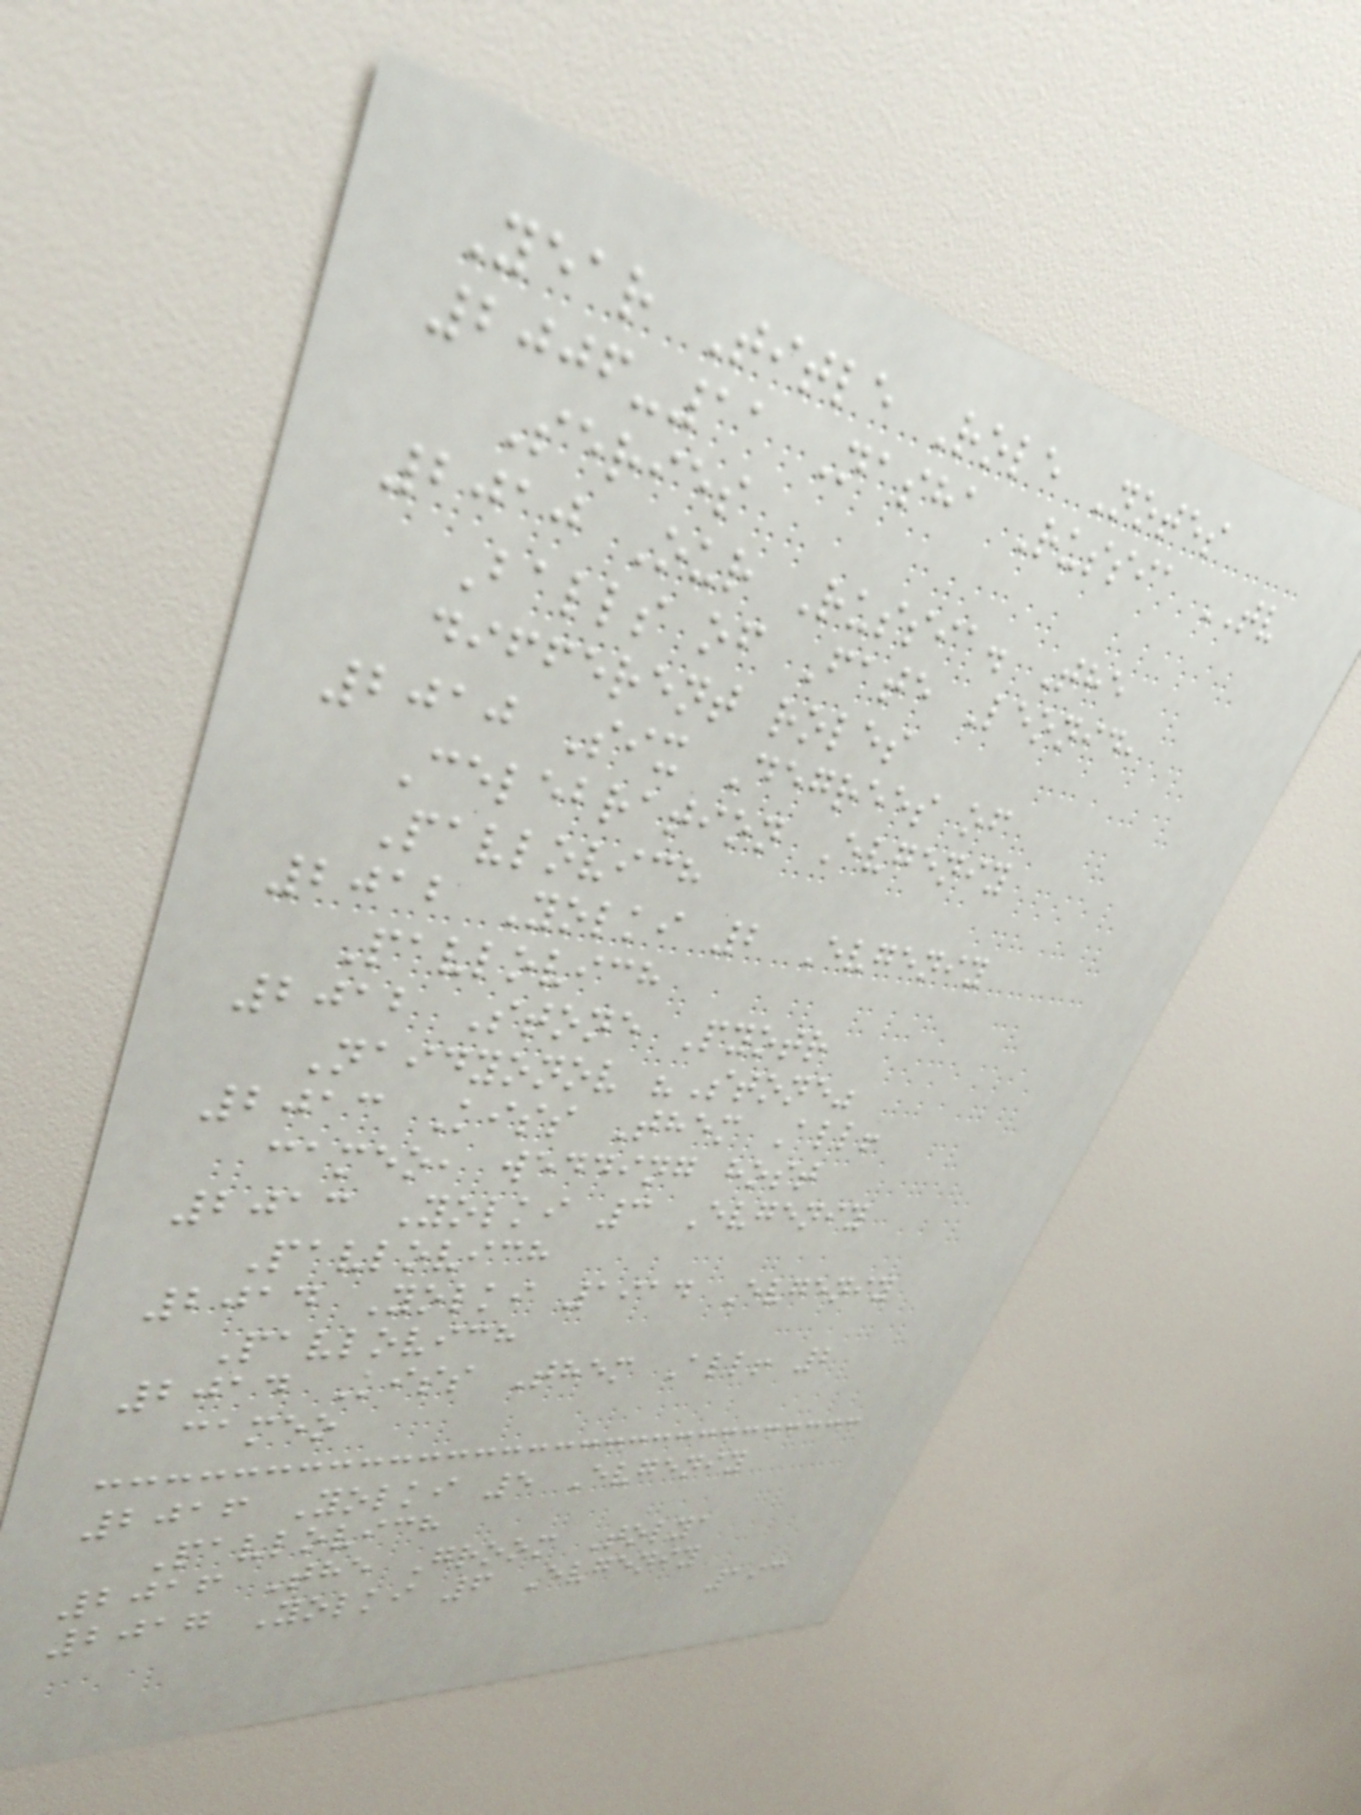Year Title Role Notes
2006-11 Nasha Russia TV
Series
2010 Our Russia. The
Balls of Fate Leonid,
different roles
2010 Six Degrees of
Celebration Evgeniy
Pavlovich
2012 Yolki 2 Evgeniy
Pavlovich
2012 Stone Pyotr
Naidyonov "Stone"
2013 Kiss Them All!
cameo, wedding host
2013 Yolki 3 Evgeniy
Pavlovich
2014 Yolki 1914 Evgeniy
Pavlovich
2014 Kiss Them All! 2
cameo
2016 Yolki 5 Evgeniy
Pavlovich
2016 The Groom Tolya
2017 Yolki 6 Evgeniy
193
